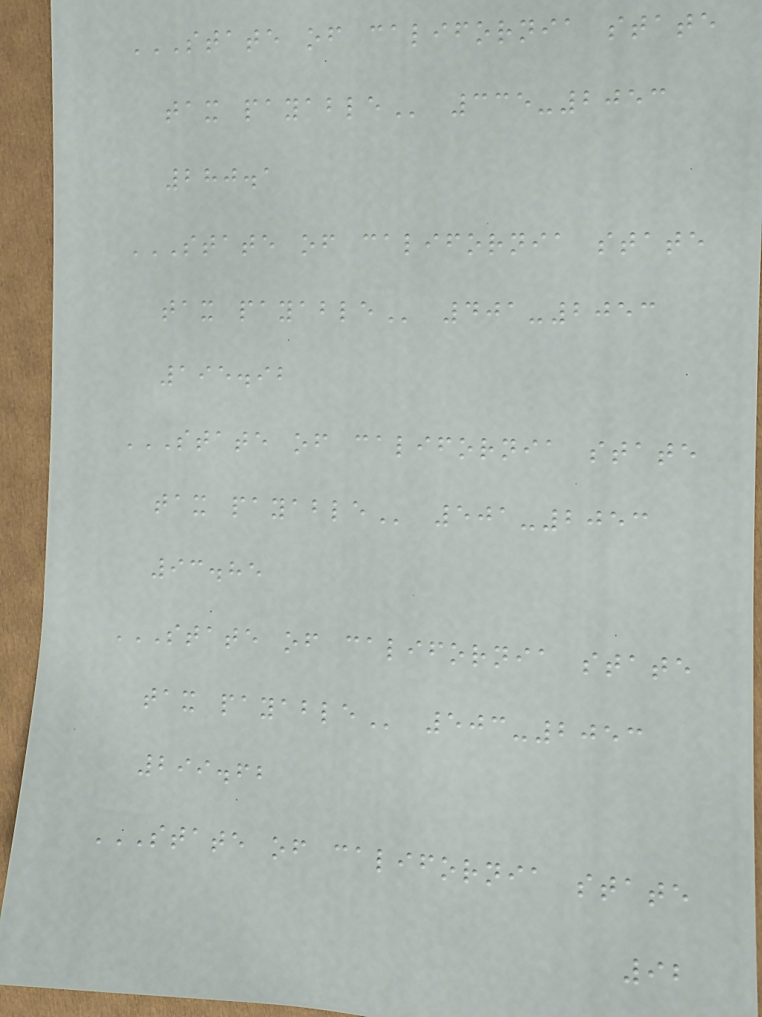STATE OF CALIFORNIA STATE
TAX PAYABLE 335-2053
280.1
STATE OF CALIFORNIA STATE
TAX PAYABLE 401-2053
195.92
STATE OF CALIFORNIA STATE
TAX PAYABLE 501-2053
93.85
STATE OF CALIFORNIA STATE
TAX PAYABLE 503-2053
299.62
STATE OF CALIFORNIA STATE
92
